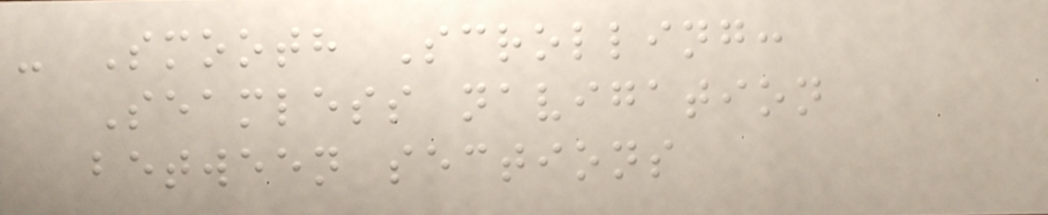- Smooth Scrolling:
Seamless navigation
between sections
